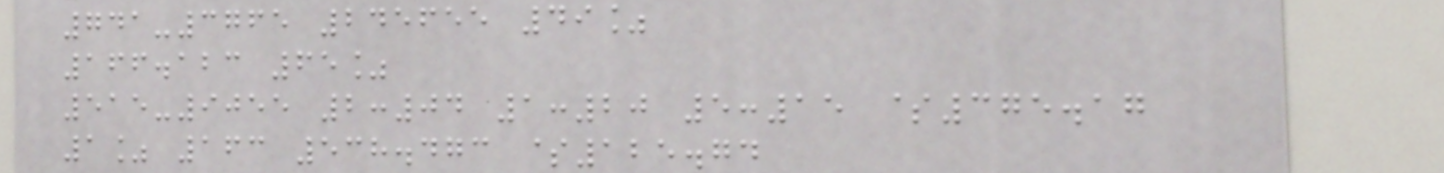741-3765 245655 49%
166.123 65%
515-9055 2:04 1:20 5:15 $375.17
1% 163 538.473 $125.74
